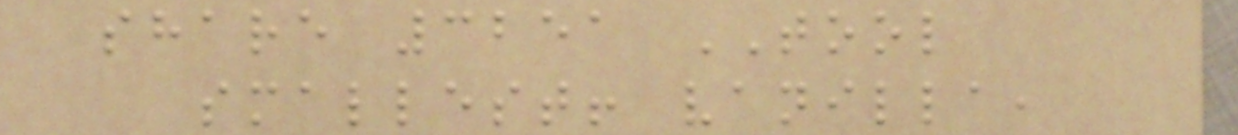share 3251 TOOL
smallest! vanilla,
